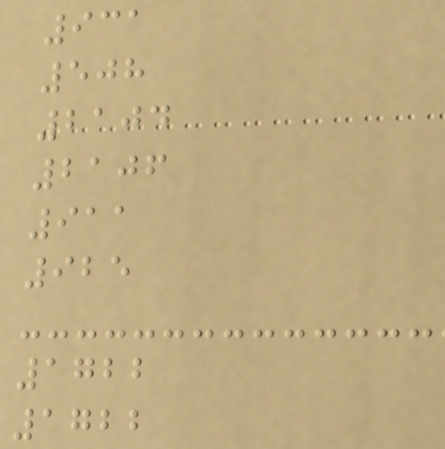931
508
2104
2106
911
925
1722
1722
